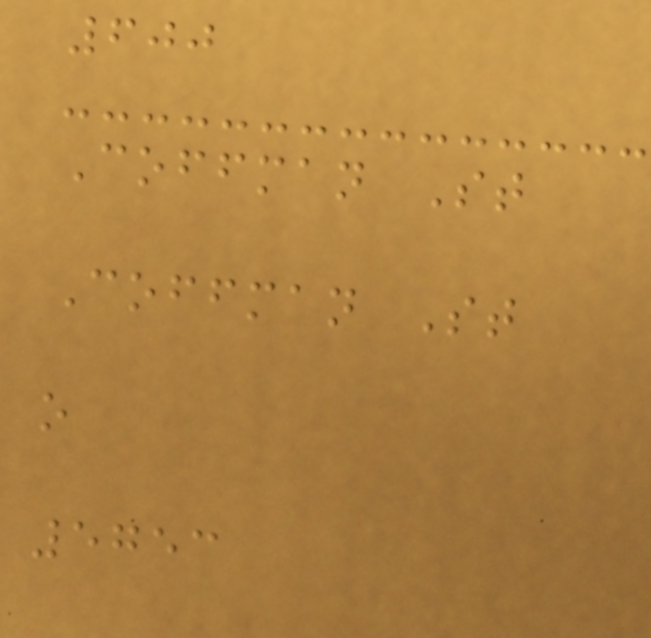600
Coffman St
Coffman St
o
5753
